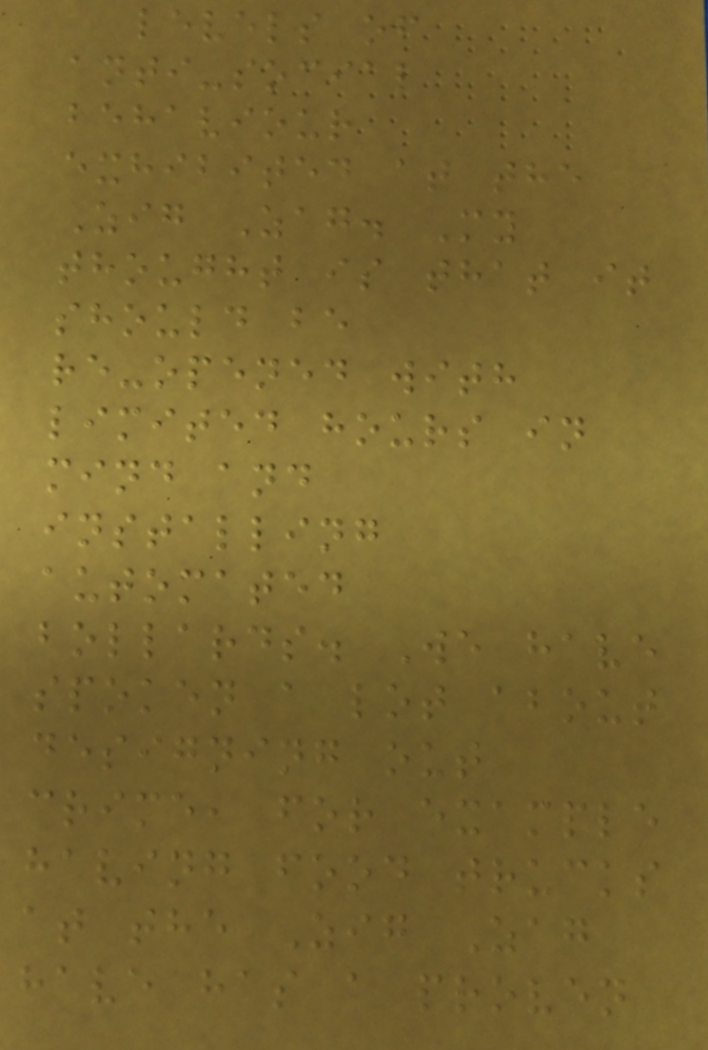levels of
anti-social
behaviour
exhibited at the
Zig Zag. My
thought is that it
should be
re-opened with
limited hours in
mind and
installing
automated
bollards. We have
spoken a lot about
designing out
crime, for example
having food trucks
at the Zig Zag
have has a proven
